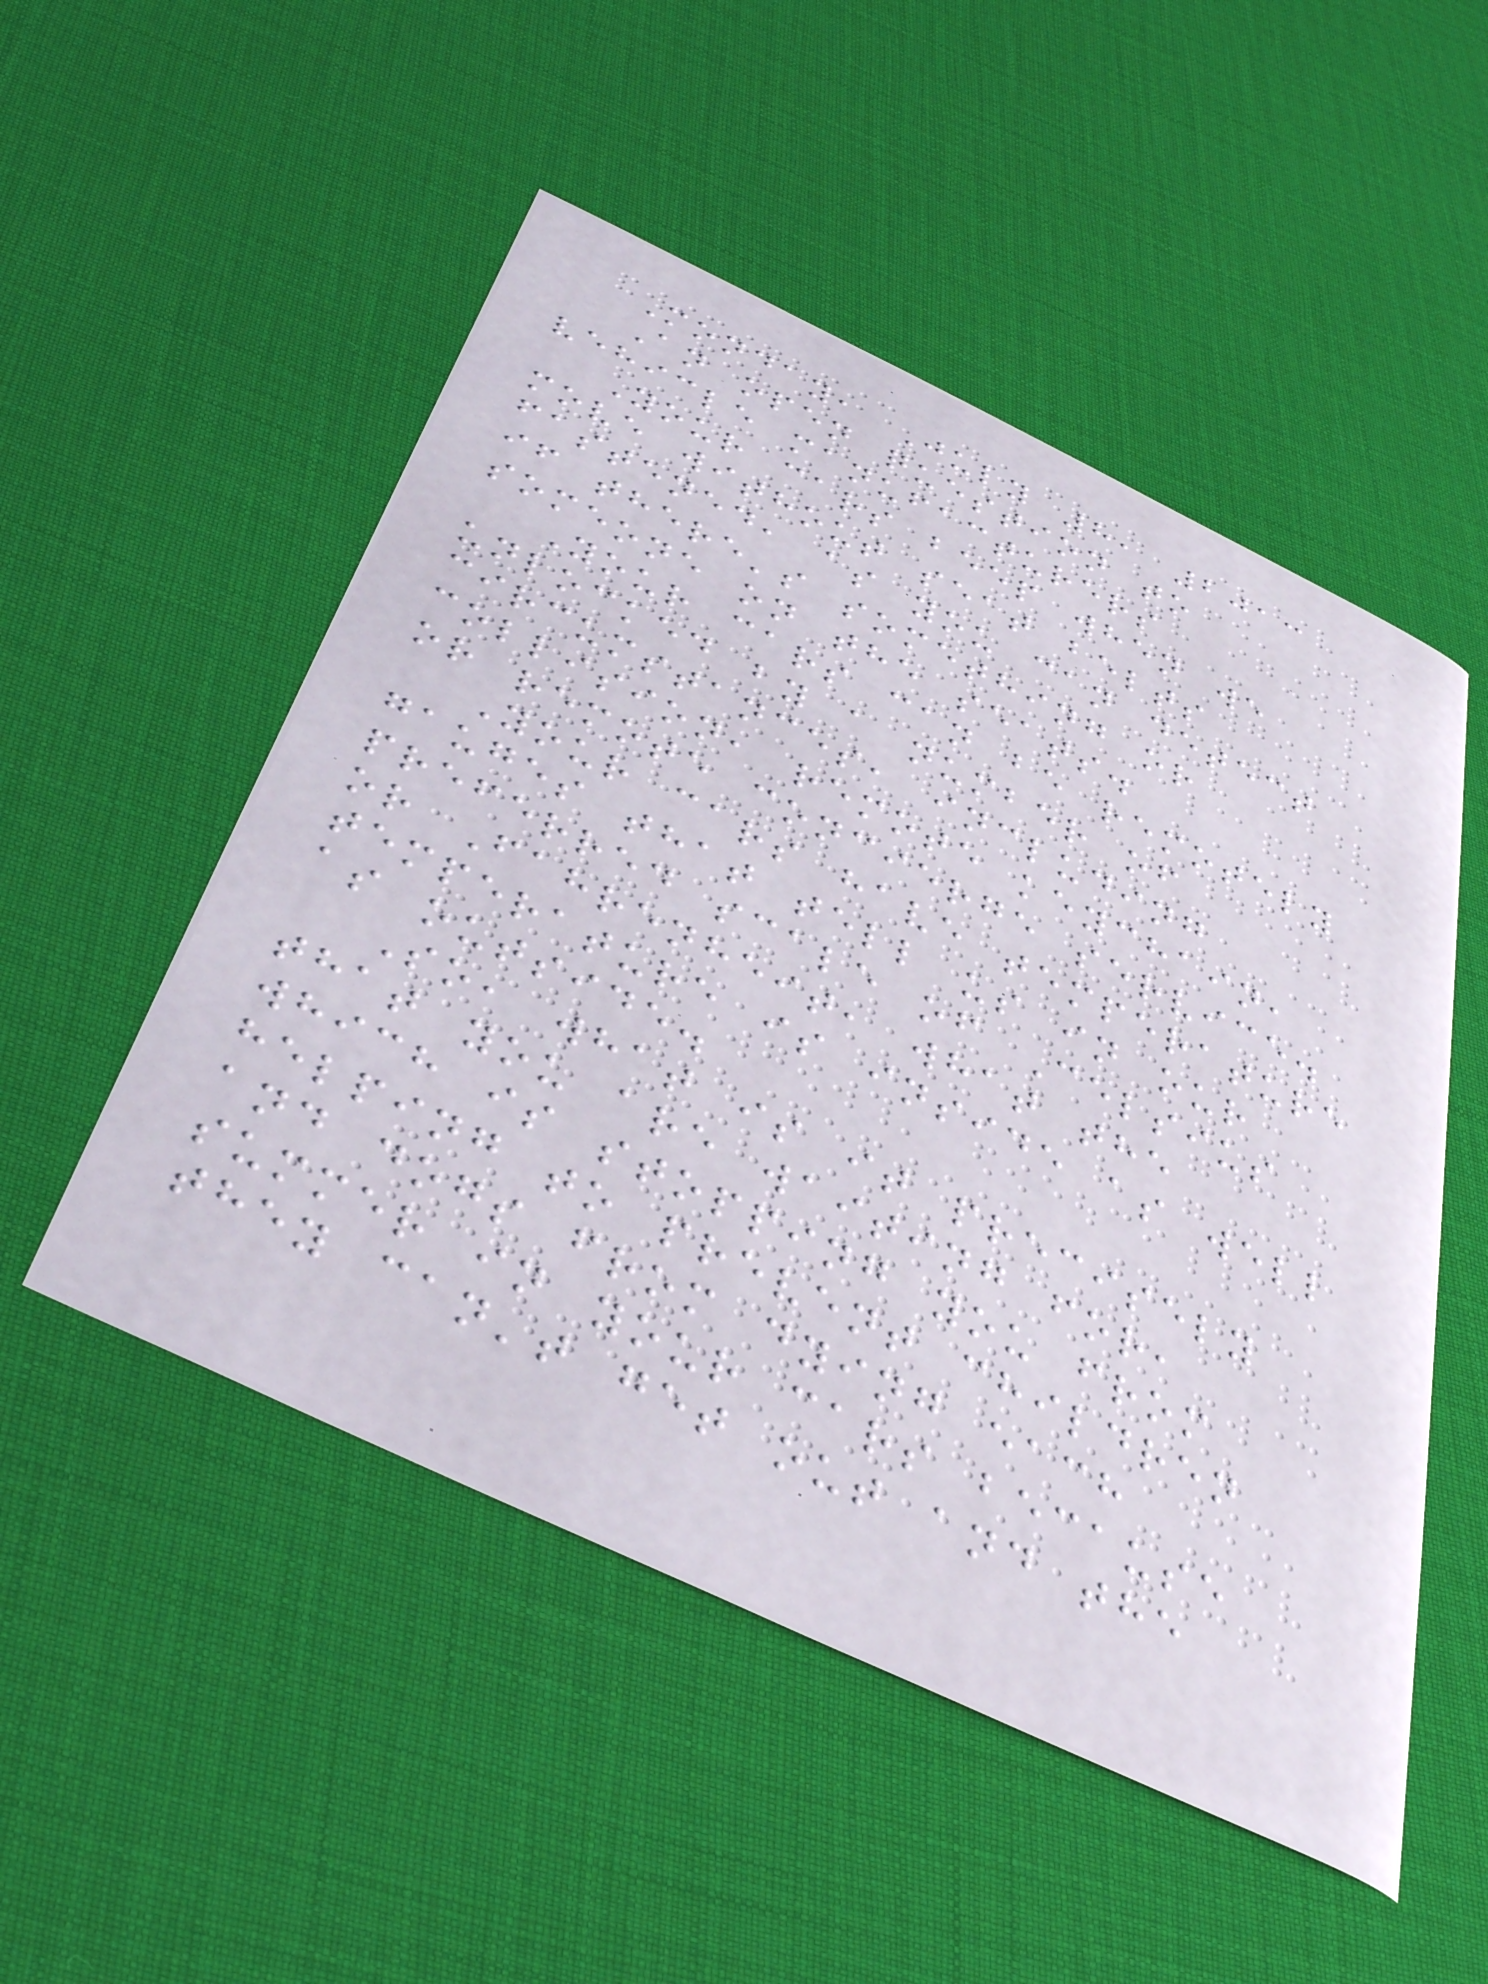Monday, July 8, 2013
An open question to
vehicle manufacturers
Your cars beep when we
move without seat belts
fastened, as you can detect
if there's something or
someone on the seats.
Your cars can be remotely
unlocked by a number of
circumstances, including
collision, remote keychain,
or remote concierge service.
Your cars have temperature
gauges that tell us in our
preferred scale of Celsius
or Fahrenheit, what the
temperature is inside as well
as outside.
So, what is it precisely
that you are waiting for,
which is stopping you from
helping to prevent children
and dogs from dying each
summer in your cars because
they can't get out and the
